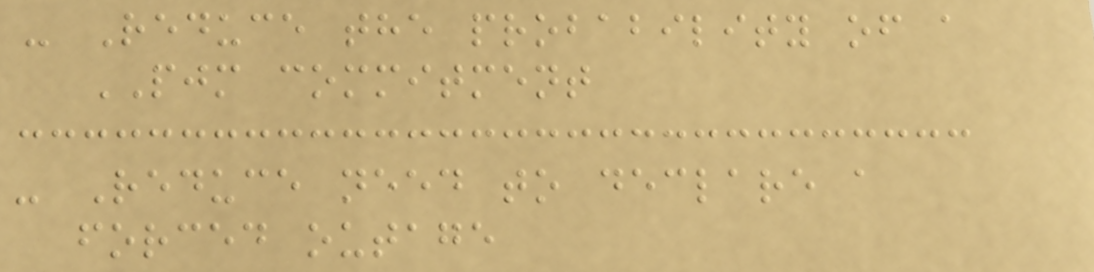- Reduce the probability of a
PJM commitment
- Reduce need to declare a
forced outage
